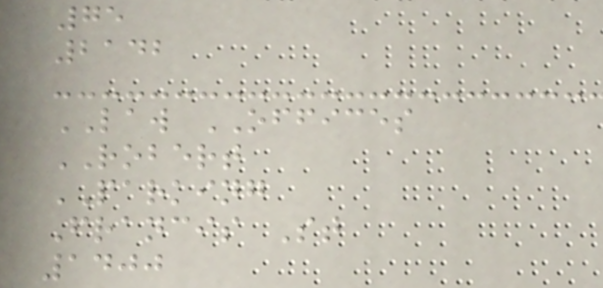75
2142
LAW OFFICES
ROBERT
PARKING
Francis St
1400
